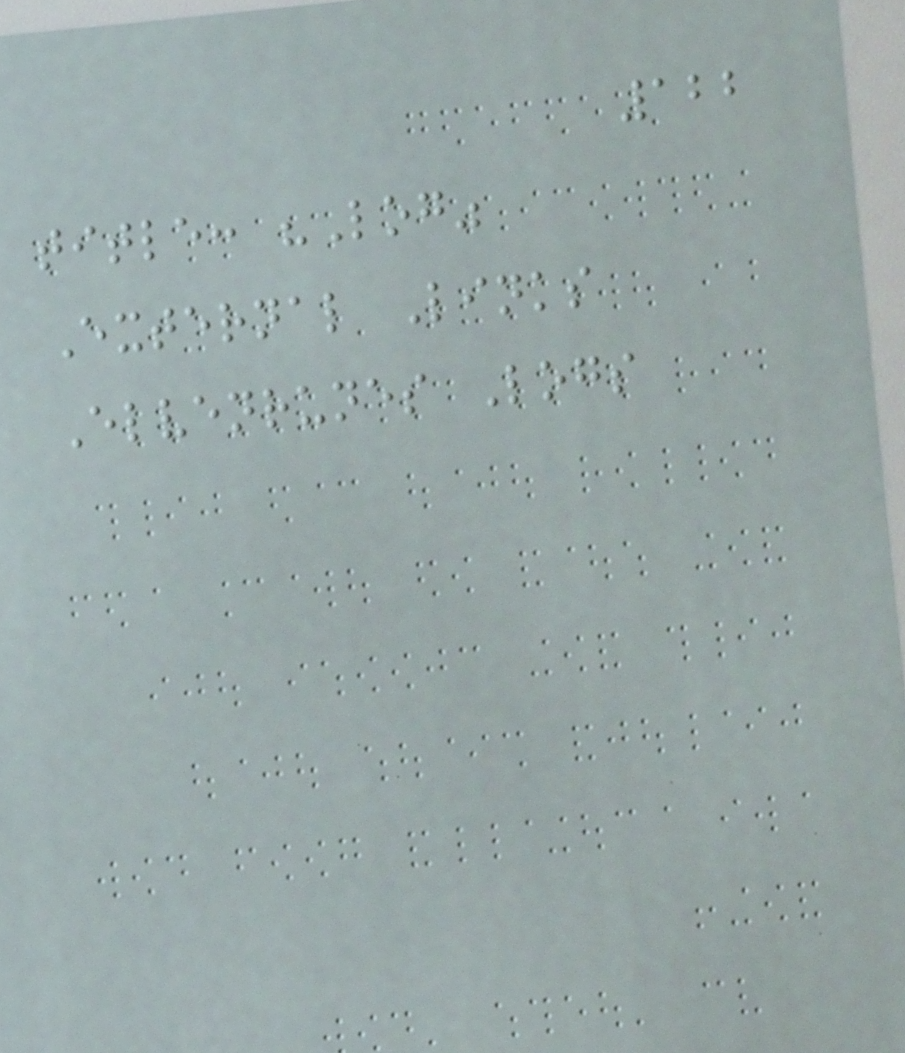122
title: "Log"
External Links
Elvenrunes Logs
